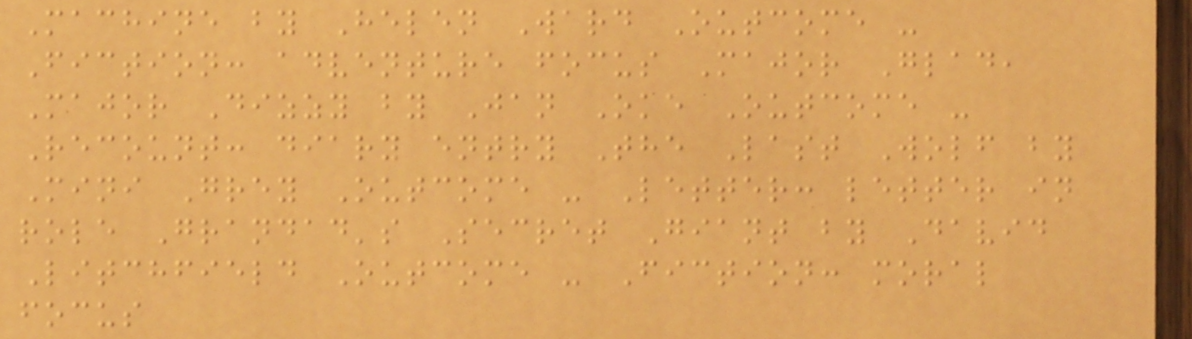Machine by Helen Ward Outcome -
Fiction: adventure focus Major Glad,
Major Dizzy by Jan Oke Outcome -
Recount: diary entry The Last Wolf by
Mini Grey Outcome - Letter: letter in
role Grandad's Secret Giant by David
Litchfield Outcome - Fiction: moral
focus
